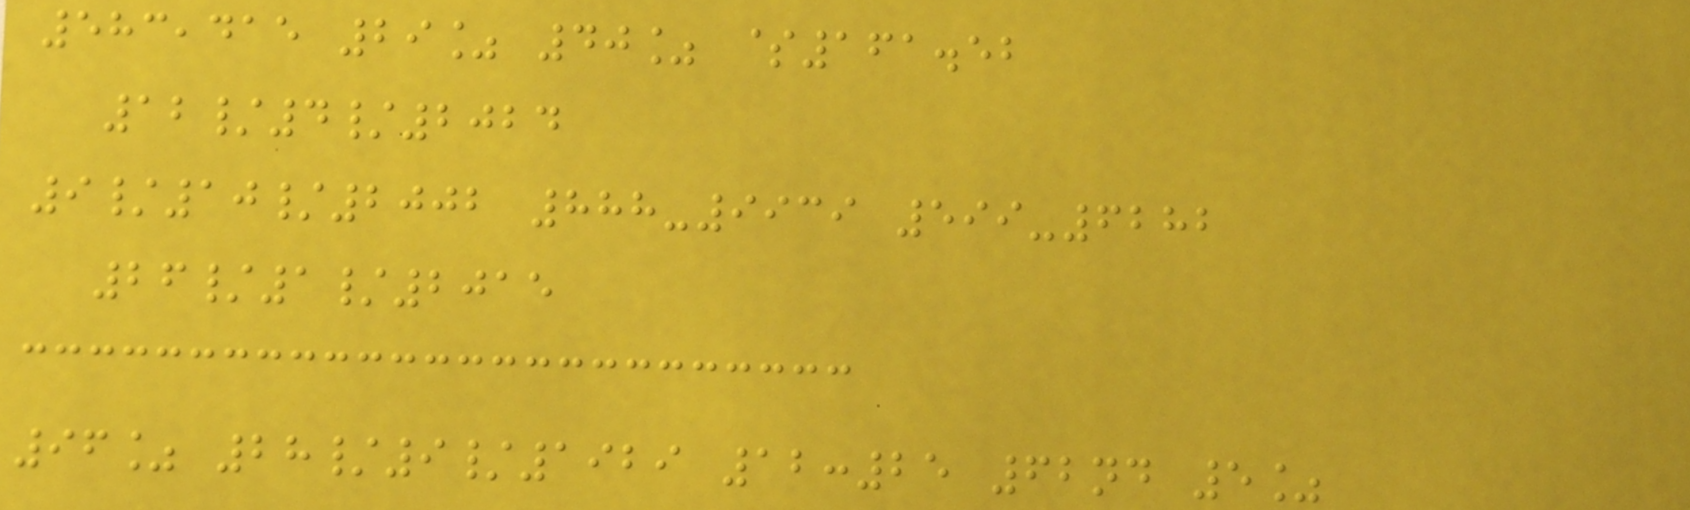583,415 29% 40% $161.52
12/4/2024
9/10/2002 888-9939 599-6282
26/1/2015
96% 28/9/1929 12:25 62nd 5%
